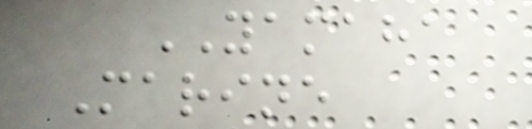YAMAHA
Marine
